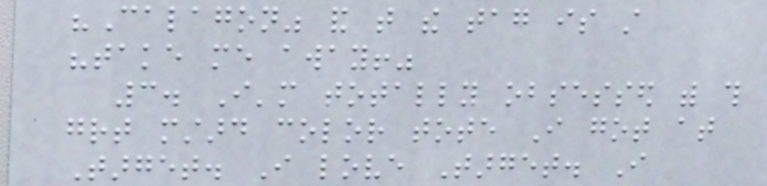"Calagon" and that the tag is still
"take me away!"
3. I'm totally obsessed with this
great mustard color tote I got at
Target. I love Target. I
